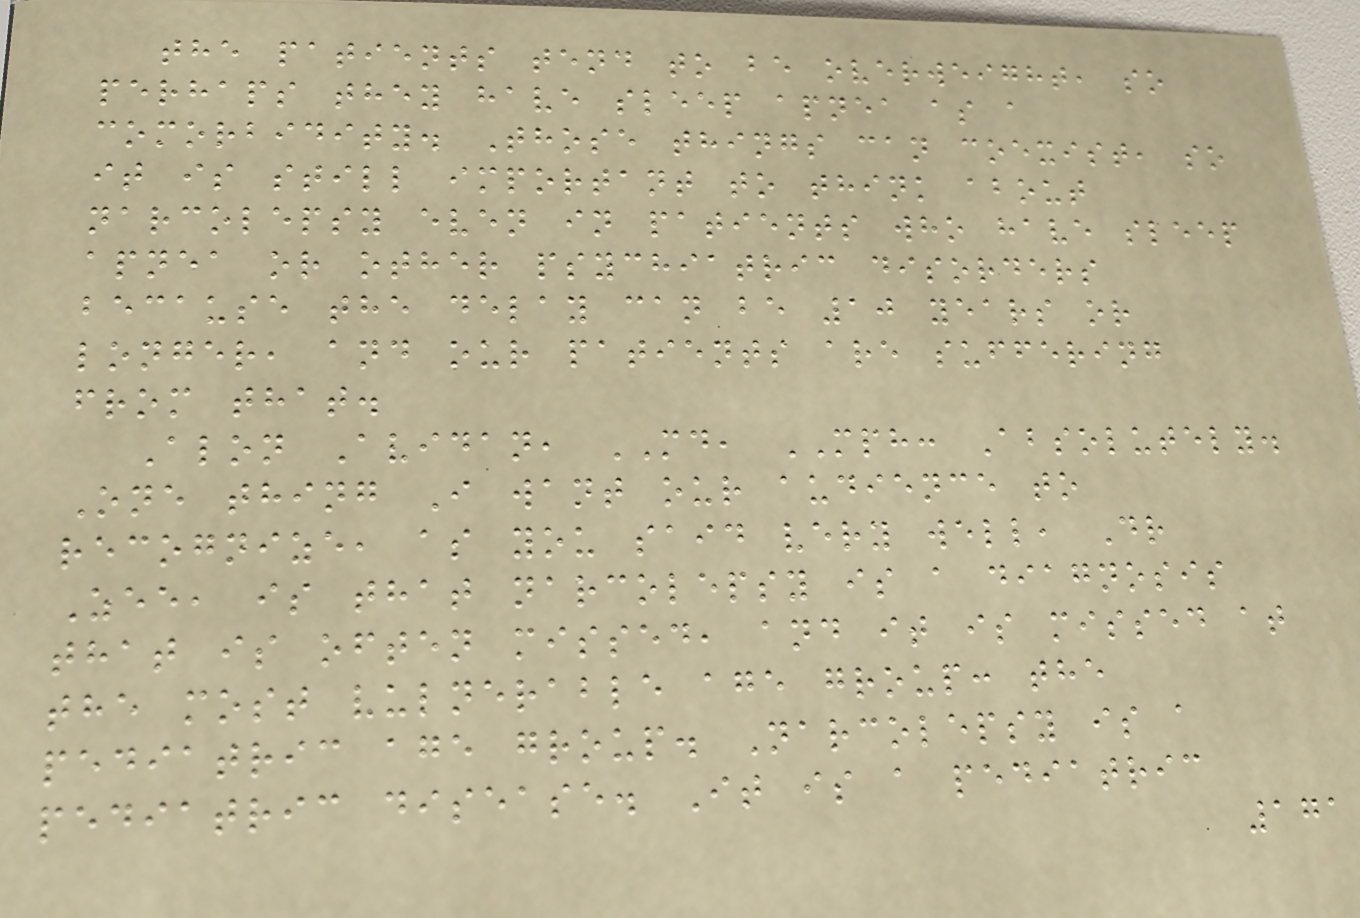the patients tend to be overweight, so
perhaps they have sleep apnea as a
comorbidity. Those things can coexist, so
it is still important to think about
narcolepsy even in patients who have sleep
apnea or other psychiatric disorders
because the delay can be 10 years or
longer, and our patients are suffering
from that.
Alon Avidan, MD, MPH: Absolutely.
One thing I want our audience to
recognize, as you said very well, Dr
Zee, is that narcolepsy is a diagnosis
that is often missed, and it is missed at
the most vulnerable age group: the
pediatric age group. Narcolepsy is a
pediatric disease. It is a pediatric
171
